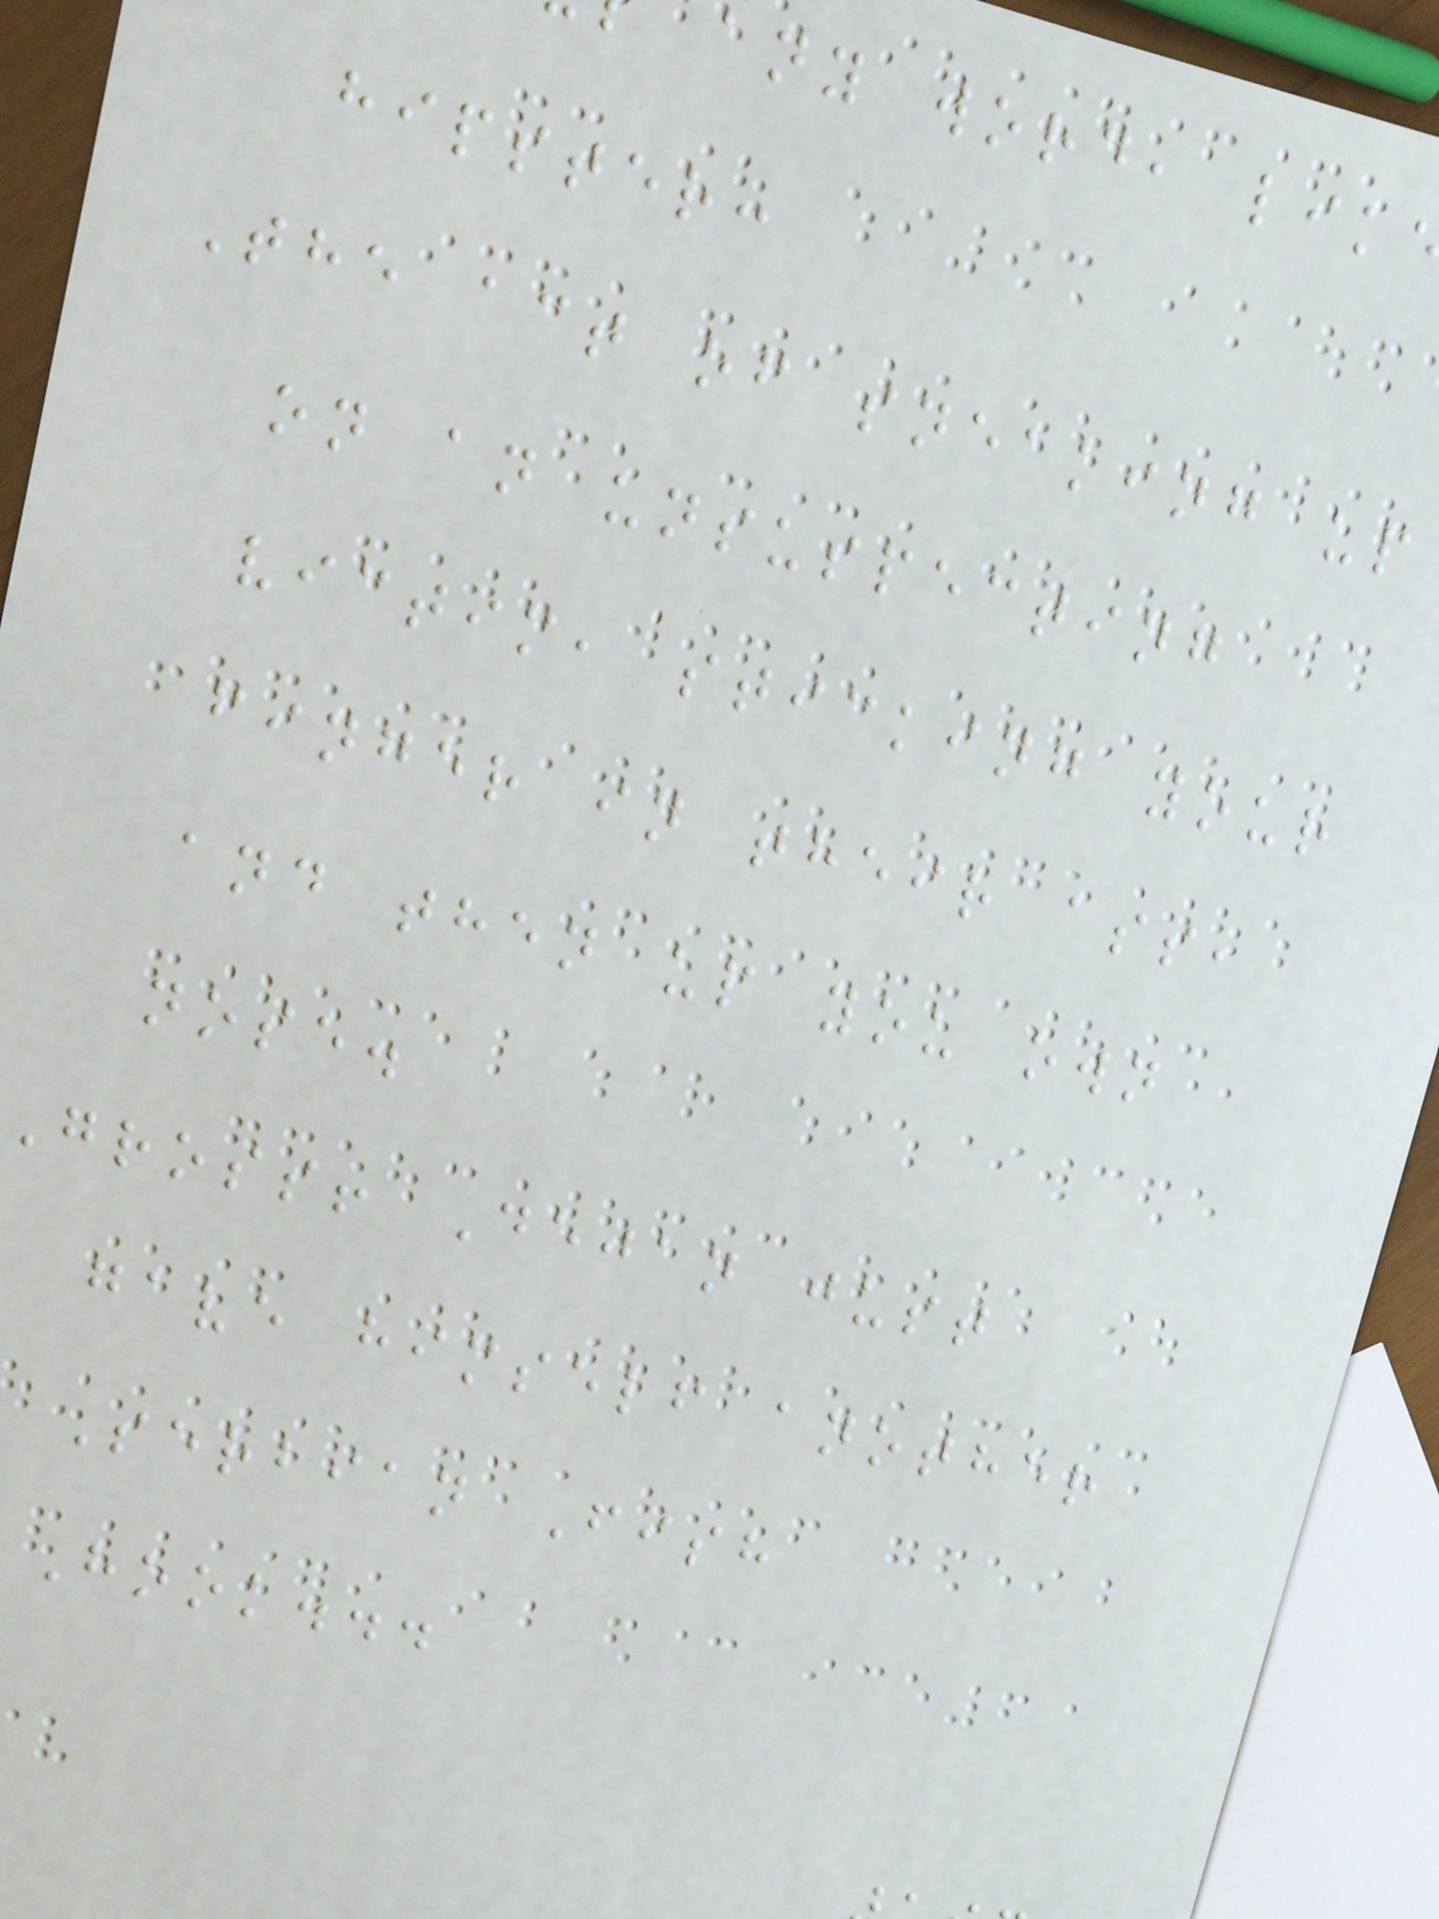any word, lik
hipster:
The act of sneaking up
on an unsuspecting
victim, sticking your
finger in their ass,
and then up you own
nose.
Gross! Dejan just
gave himself another
Serbian Fish
Hook...
